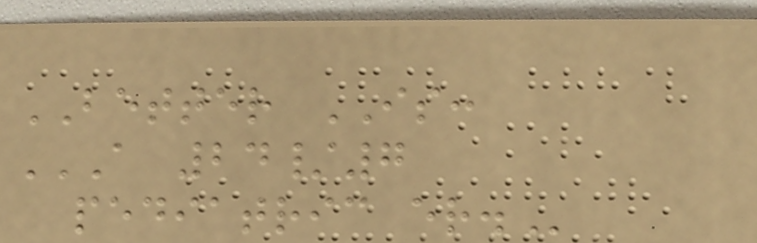BETTER IS:
A 24/7
PEDIATRIC ER.
